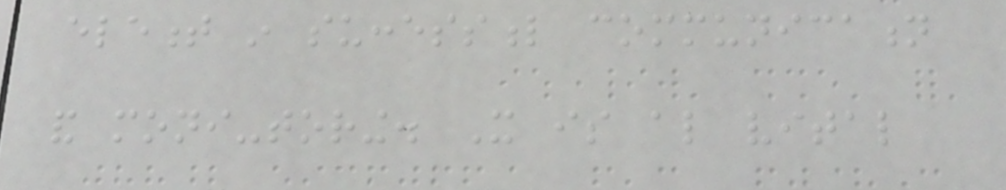element in successful communication
and moni-toring. It is also vital
